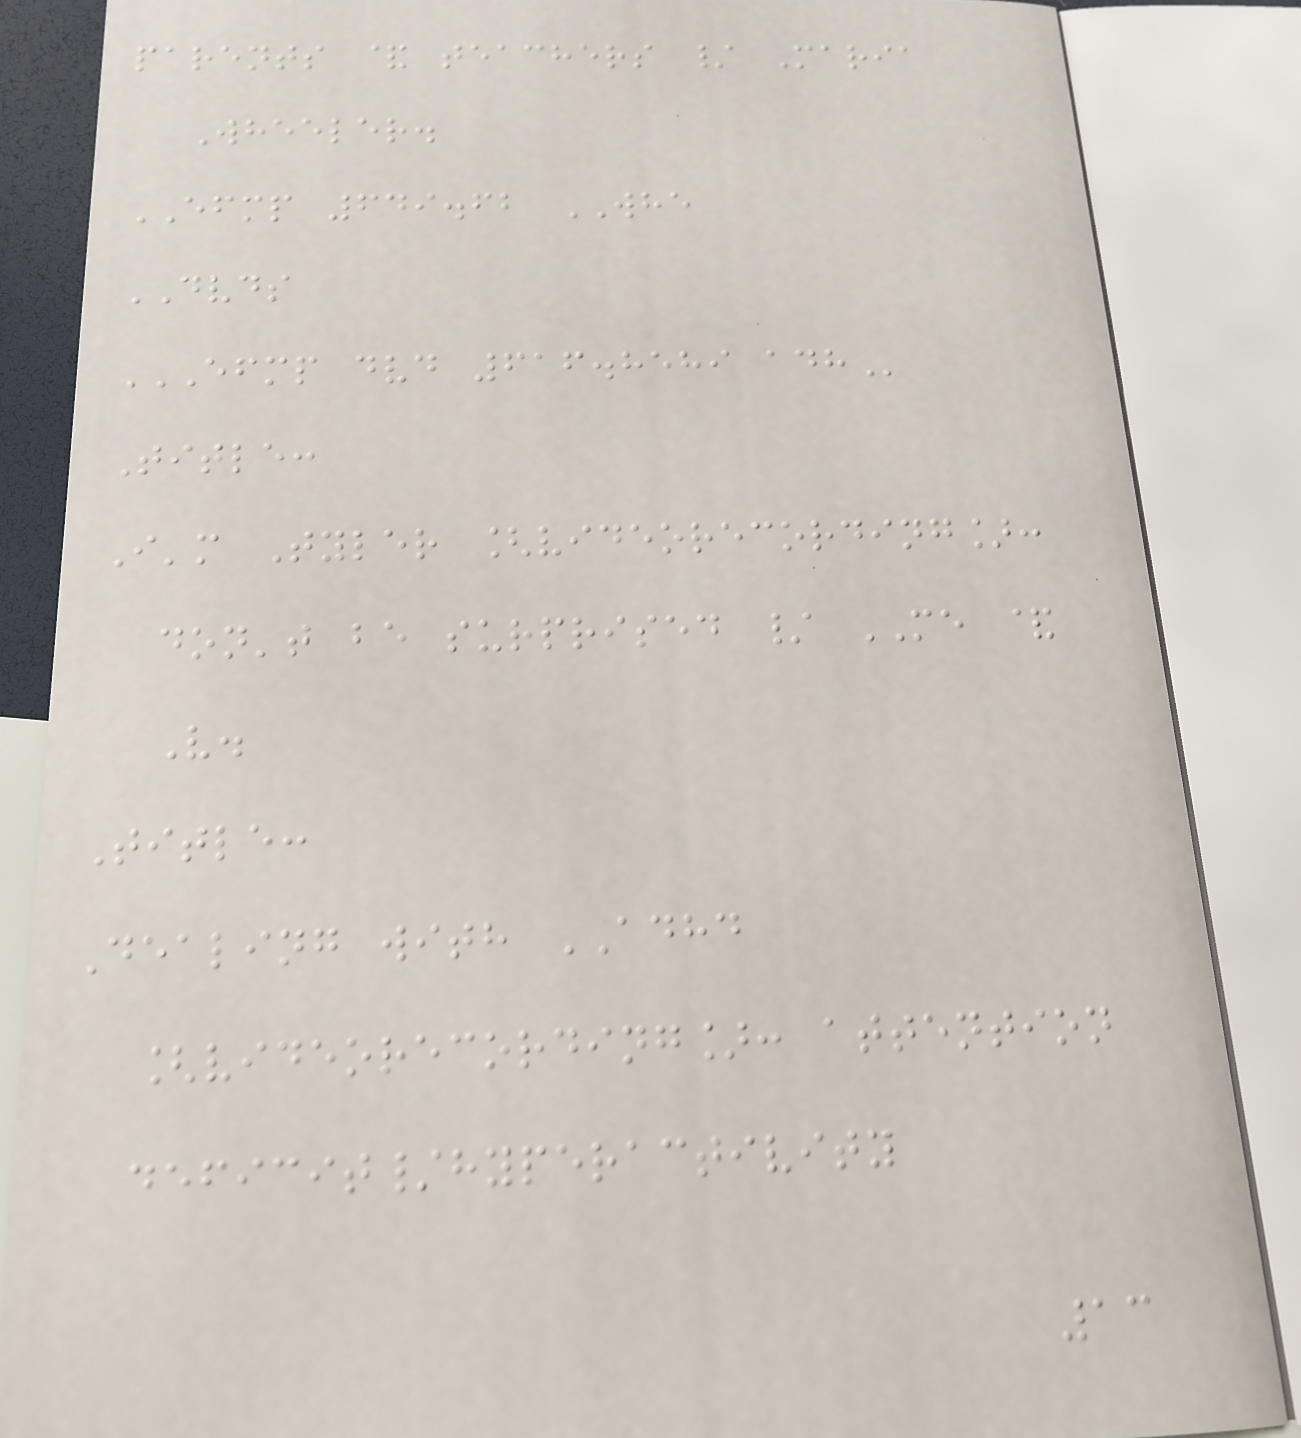parents & teachers / Maria
Wheeler.
EFMP 649.62 WHE
DVDS
EFMP DVD 616.8589 ADH
Title:
I'm Tyler [videorecording]:
don't be surprised / ME &
V.
Title:
Dealing with ADHD
[videorecording]: attention
deficit/hyperactivity
13
